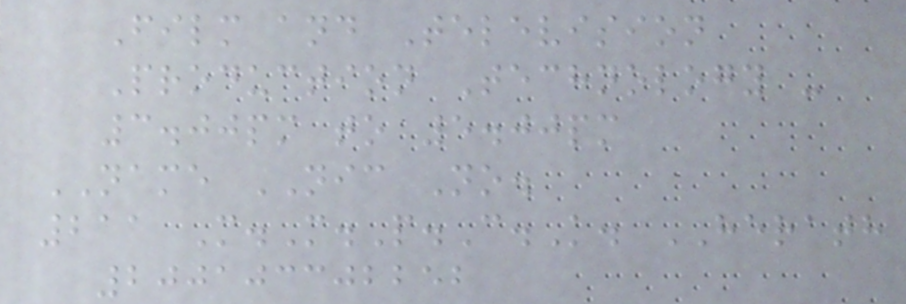Film and Television
Production Technology -
3.00pm to 5.00pm
NAME NIC No.
211 M.M.P.C.K. HERATH
200103302252
